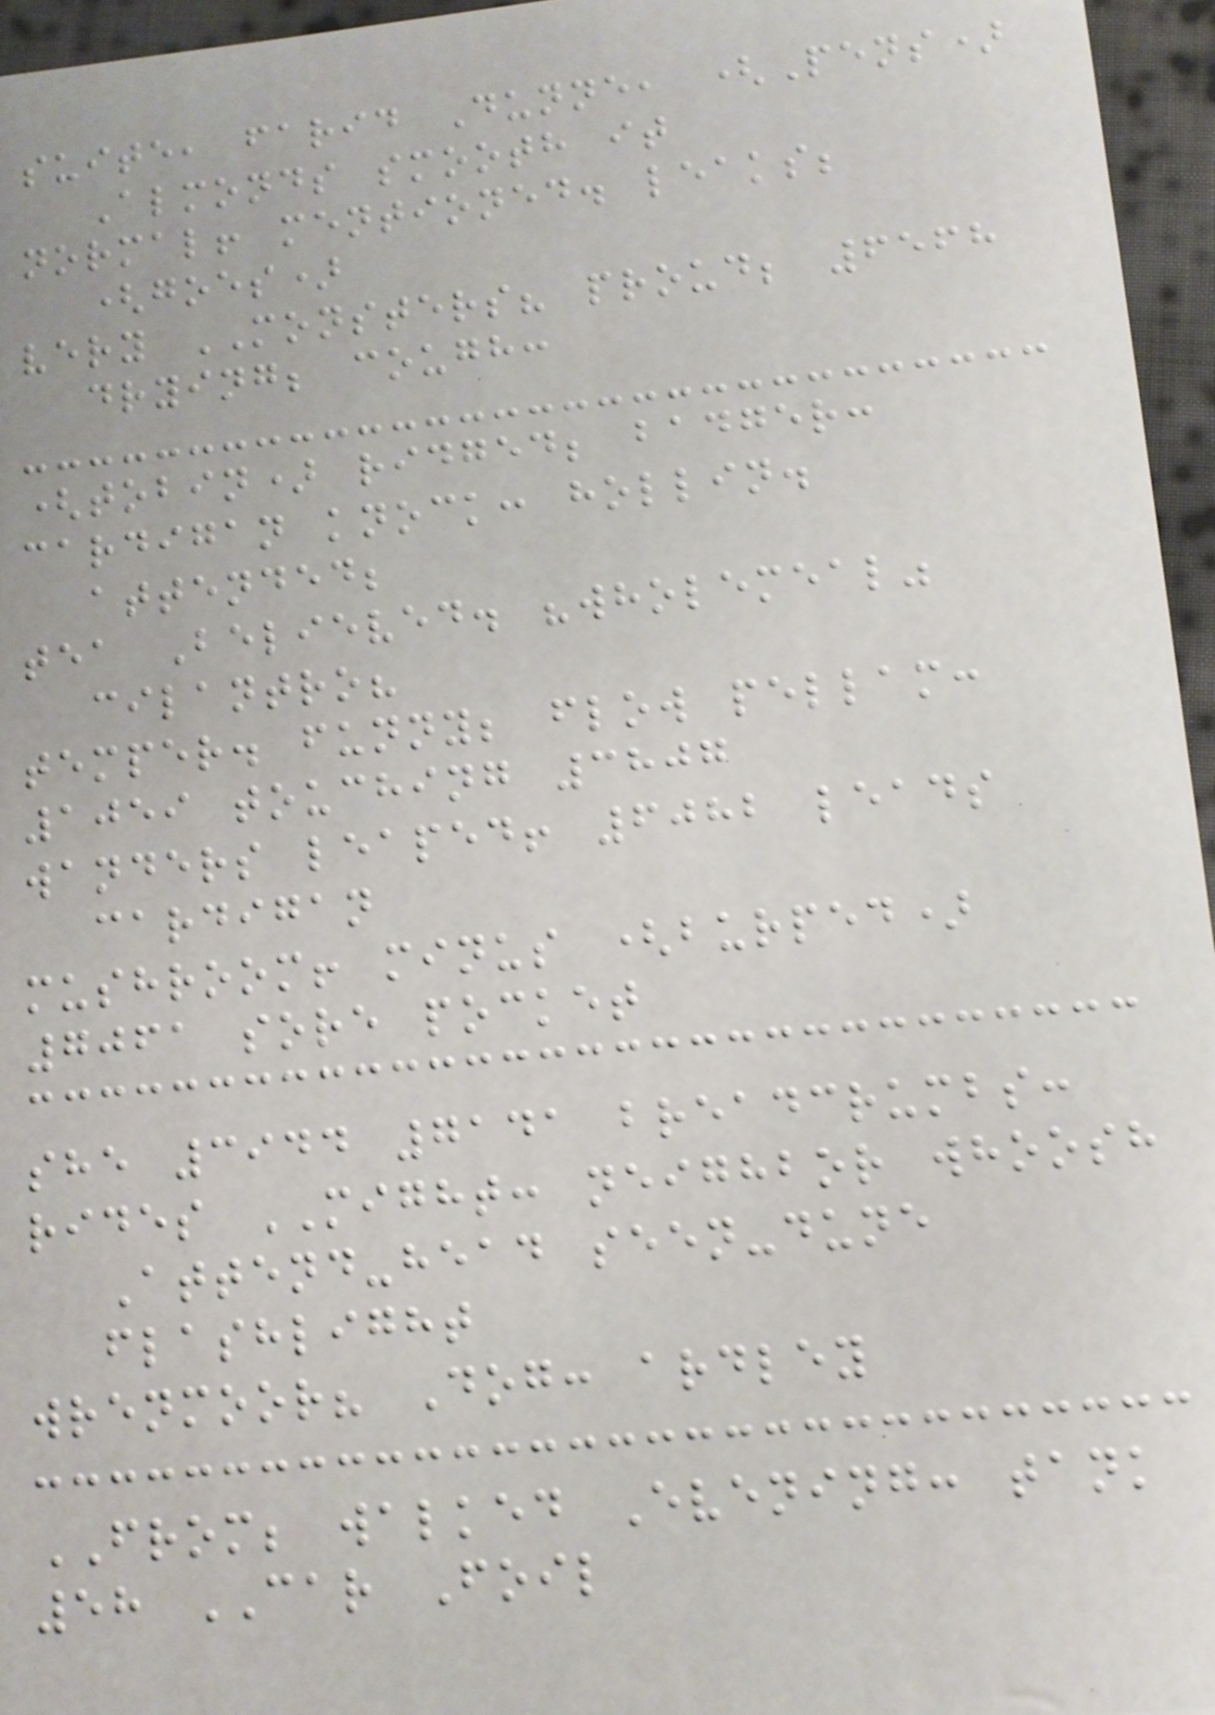suite, farid Dunne, (Pens)
Almonds smooth it
normal! mentioned. leaks;
(goes)
very MONSTERS? proud; 6568
drying; cough:
(tobin) ridged; badger:
cardigan knock: hollin.
attended;
tea Believed. "wholemeal"
cilantro?
temper. funny; flow pellam:
1059 touching 3807
wanders leaped! 6082 leads
cardigan
mushroom! minus (burped)
7061 sore pocket
she 3944 7141 breadcrumbs:
rides MIGHT: neighbor whoosh
Attend-head seen-dune
flashlight
wrenmoor? Dog: ardley
FROM; walked Evening: tank
58 CAR Foil
